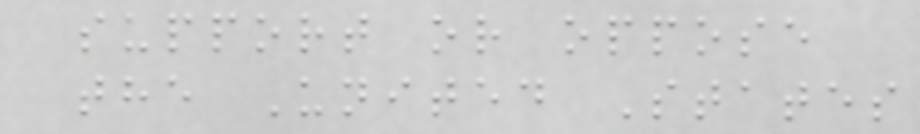support or oppose
the United States
